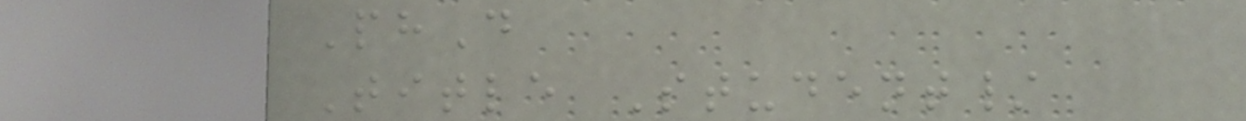PhD
Title Student/
